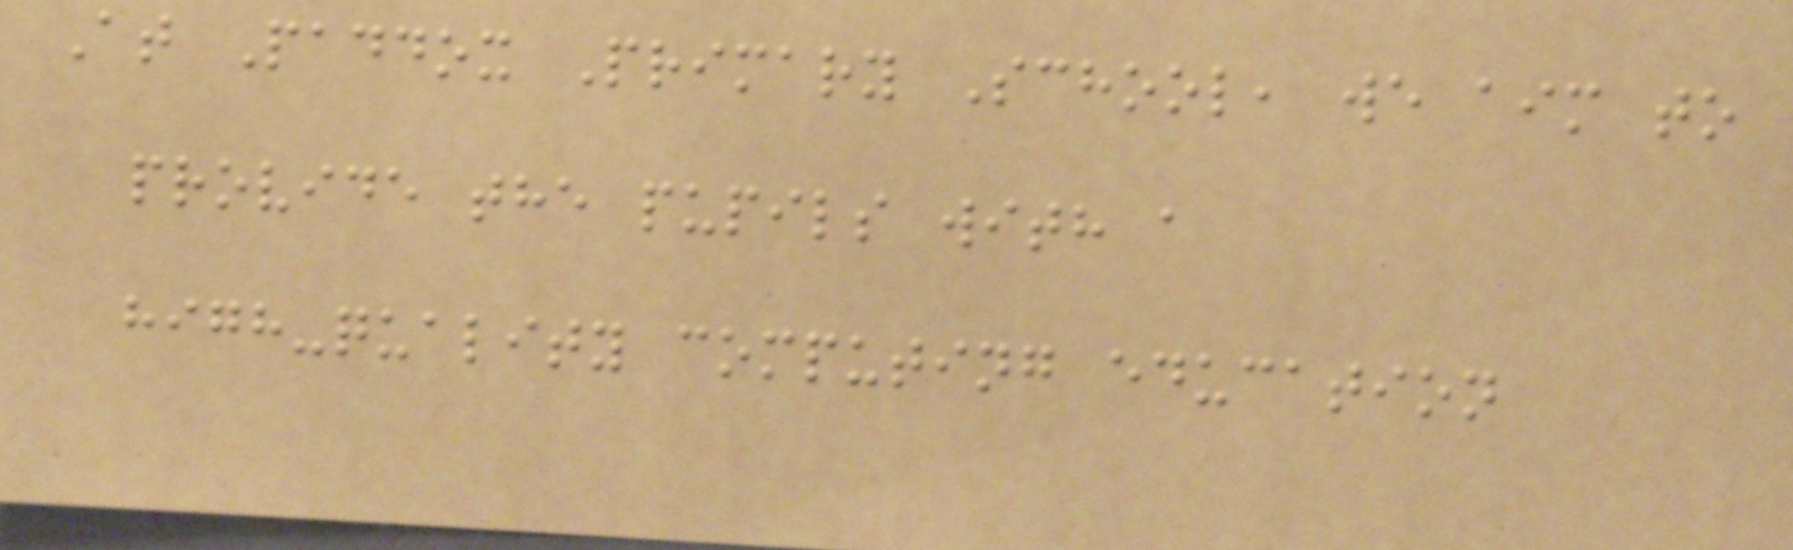At Paddox Primary School, we aim to
provide the pupils with a
high-quality computing education
